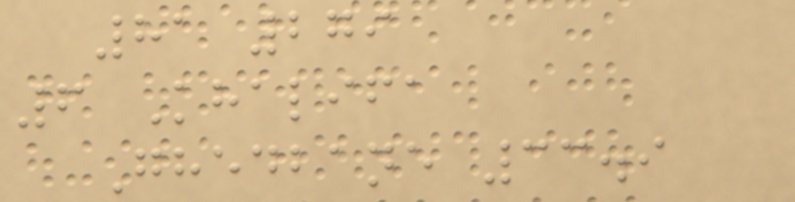81 279
6 Khalifa
Ghedbane 33.9
